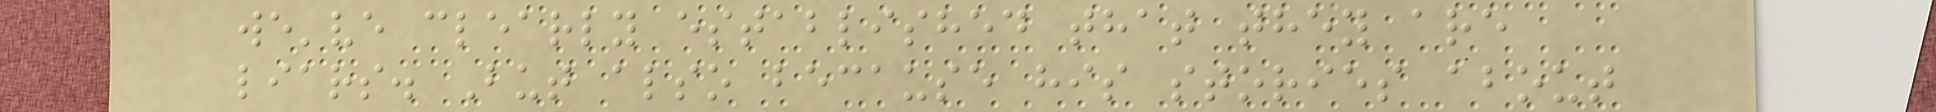we've clearly established that they are
liars. But also because his stories about
